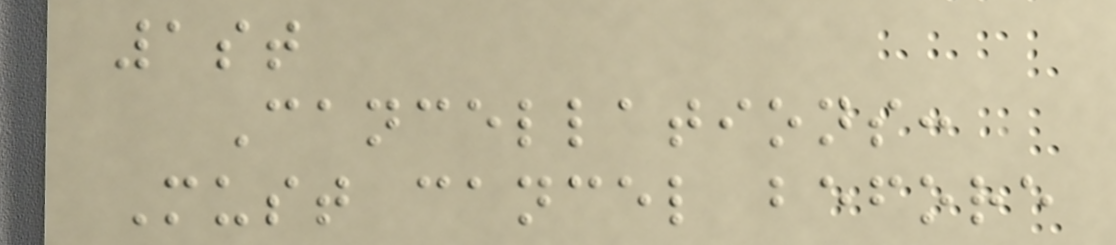1st
Cancellations:
Must cancel before
